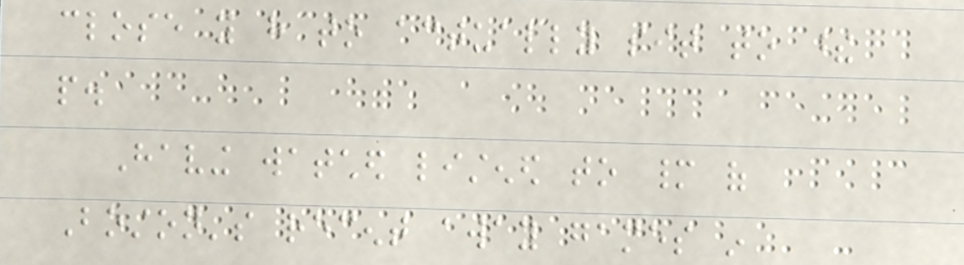close you have to actually sit to these
people.
Having watched listened to many of
Boston's recent away games in
